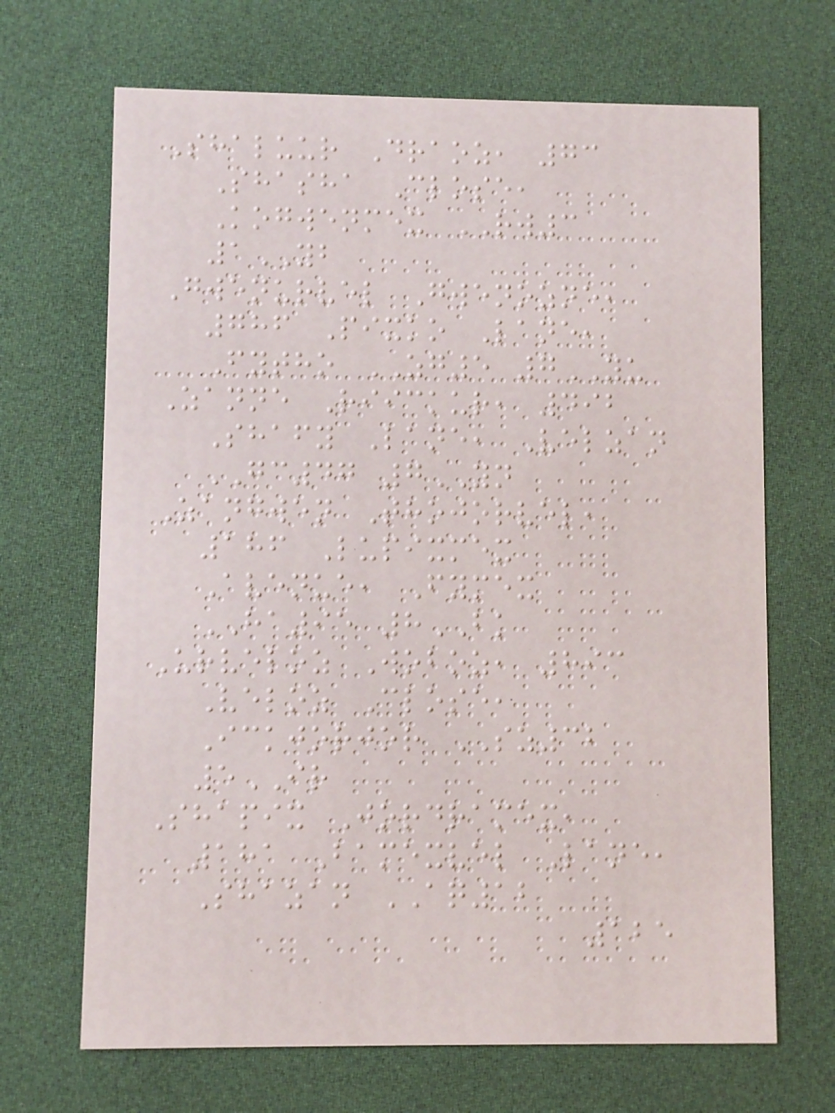Shaluur Draoz, 73
Shasha Close,
Kogwenmex RW3
1YB
Gwenurvel Gwenozne,
786 Pixko Lane,
Fytho ZG5 7YU
Zanne Riickur, 492
Shafy Lane, Velzan
GC47 7YN
Zangwen Thojorvel,
186 Lupixmex
Avenue, Fymex
HA95 8BK
Urveloz Woboz, 893
Veloz Close,
Ickjorjor SZ32
5IR
Shapix Jordramex,
181 Bamexvel Lane,
Shazan AQ12
125
